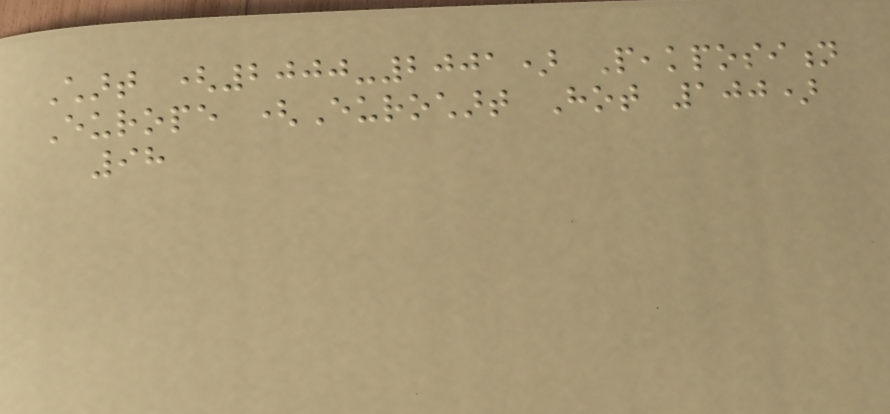Chart (2000-2001) Peakposition
Europe (Eurochart Hot 100)
98
